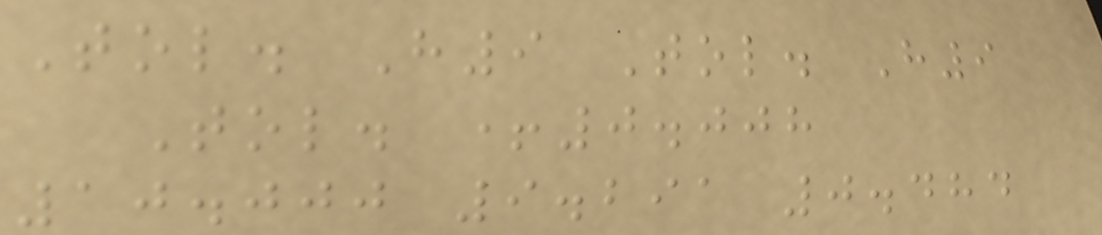Tol. H9 Tol. H9
Tol. +0.008
10.000 9.291 0.484
